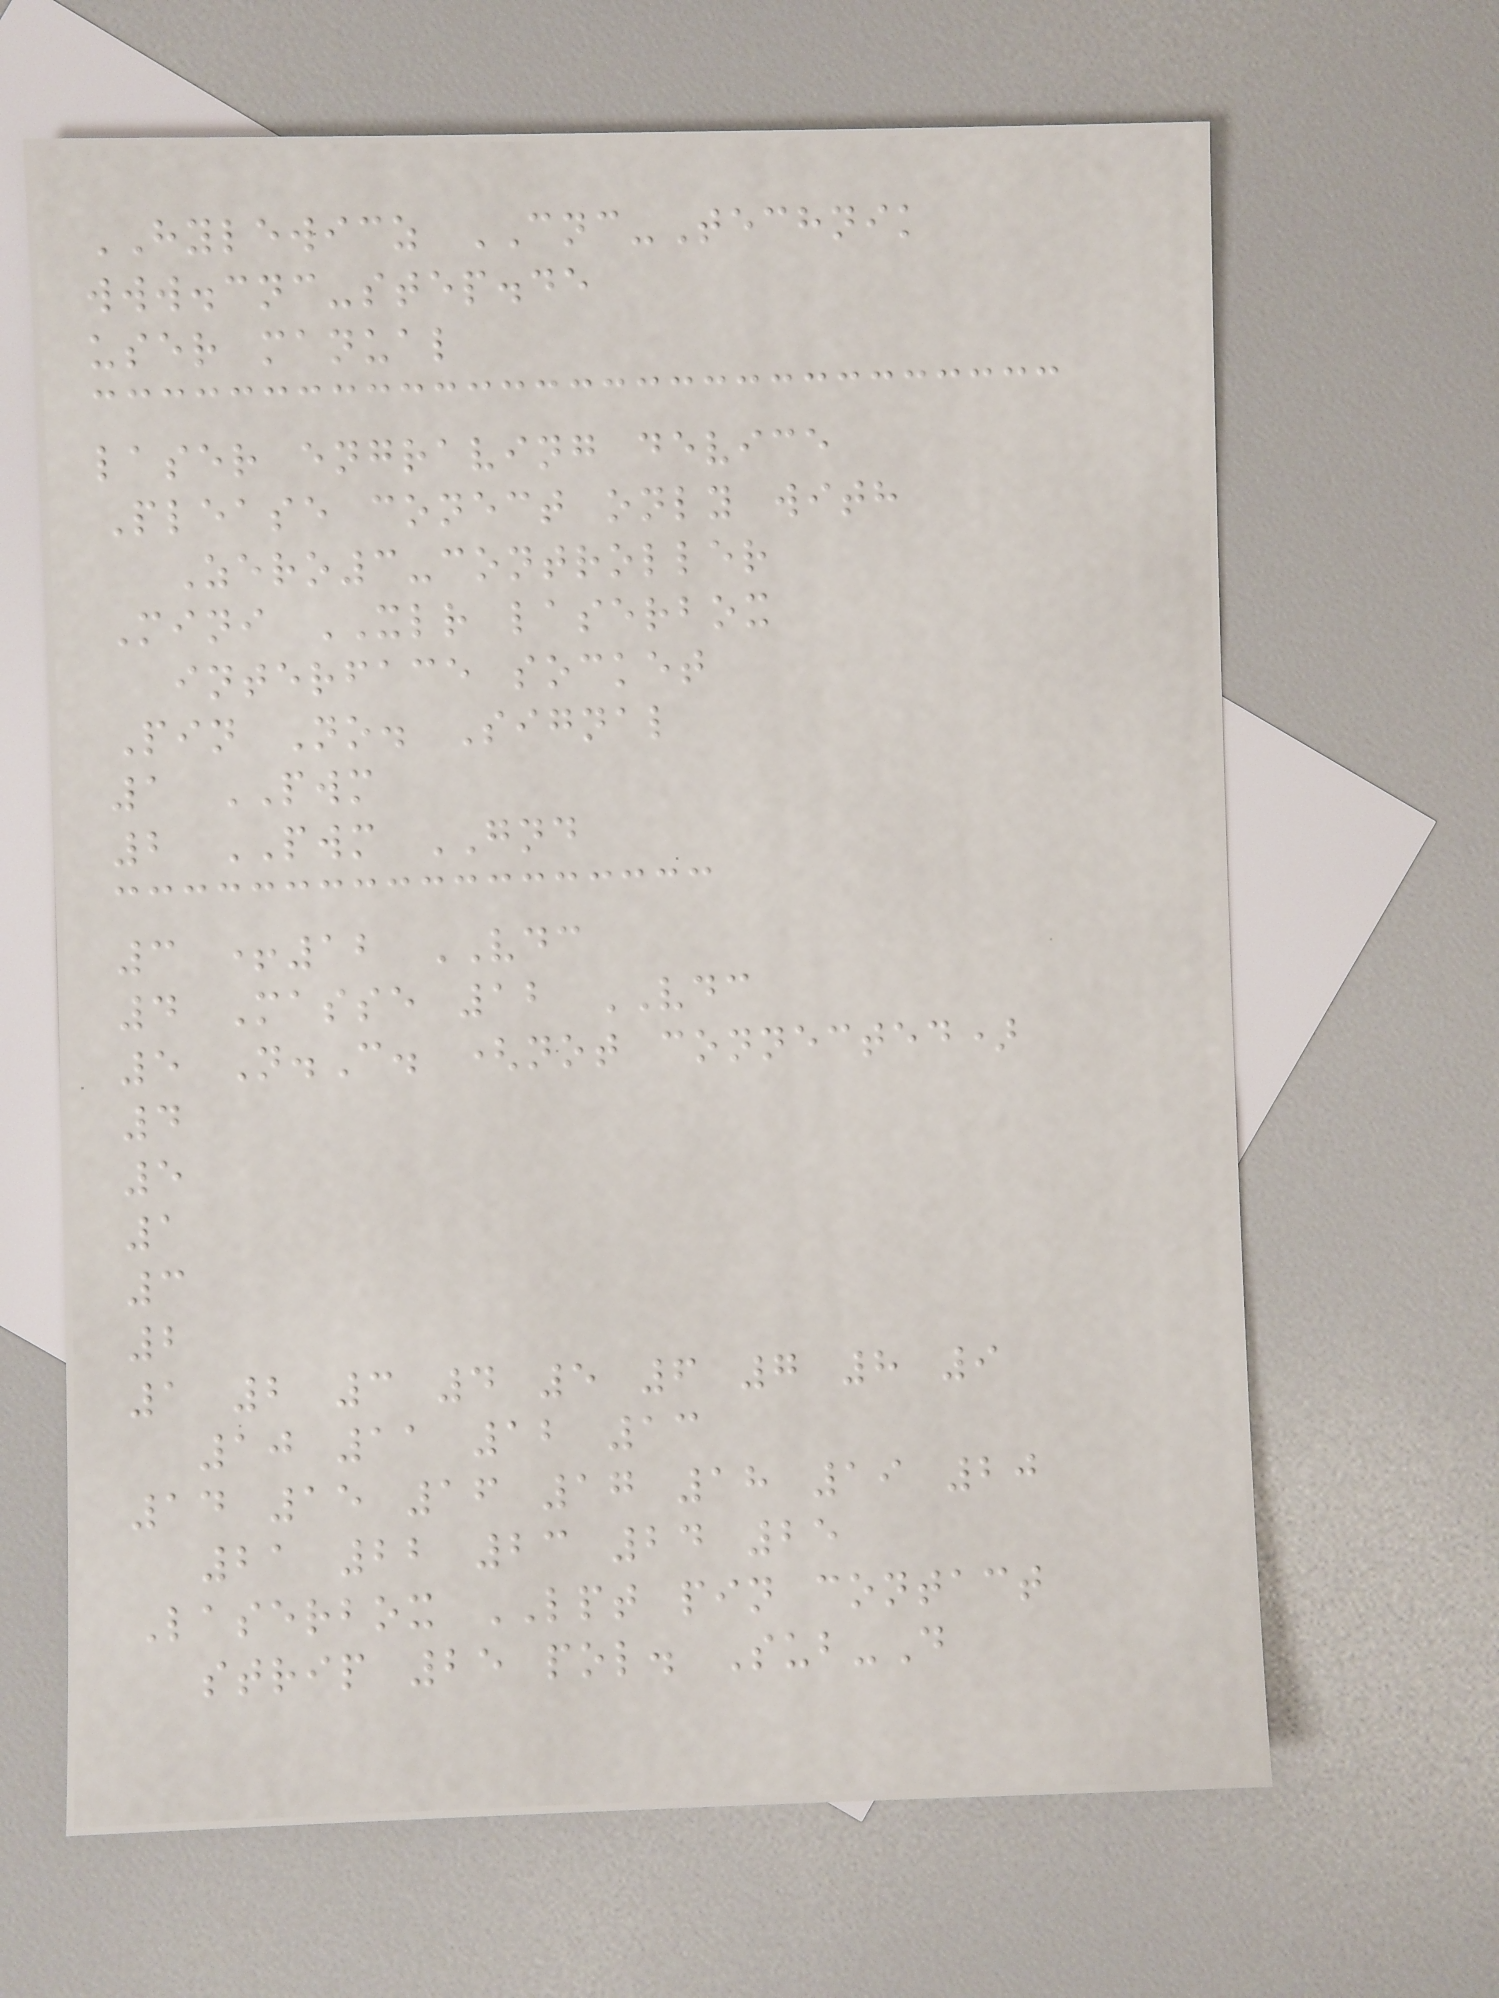HYLEWICZ CNC-Technik
www.cnc-step.de
user manual
laser engraving device
Please conect only with
Zero3-controller
Mini XLR laserbox
interface socket
Pin No. Signal
1 PWM
2 PWM GND
3 +12 VDC
4 Masse 12 VDC
5 N.C. (not connected)
4
5
1
3
2
1 2 3 4 5 6 7 8 9
10 11 12 13
14 15 16 17 18 19 20
21 22 23 24 25
Laserbox LPT pin contact
strip 25 pol. Sub-D
